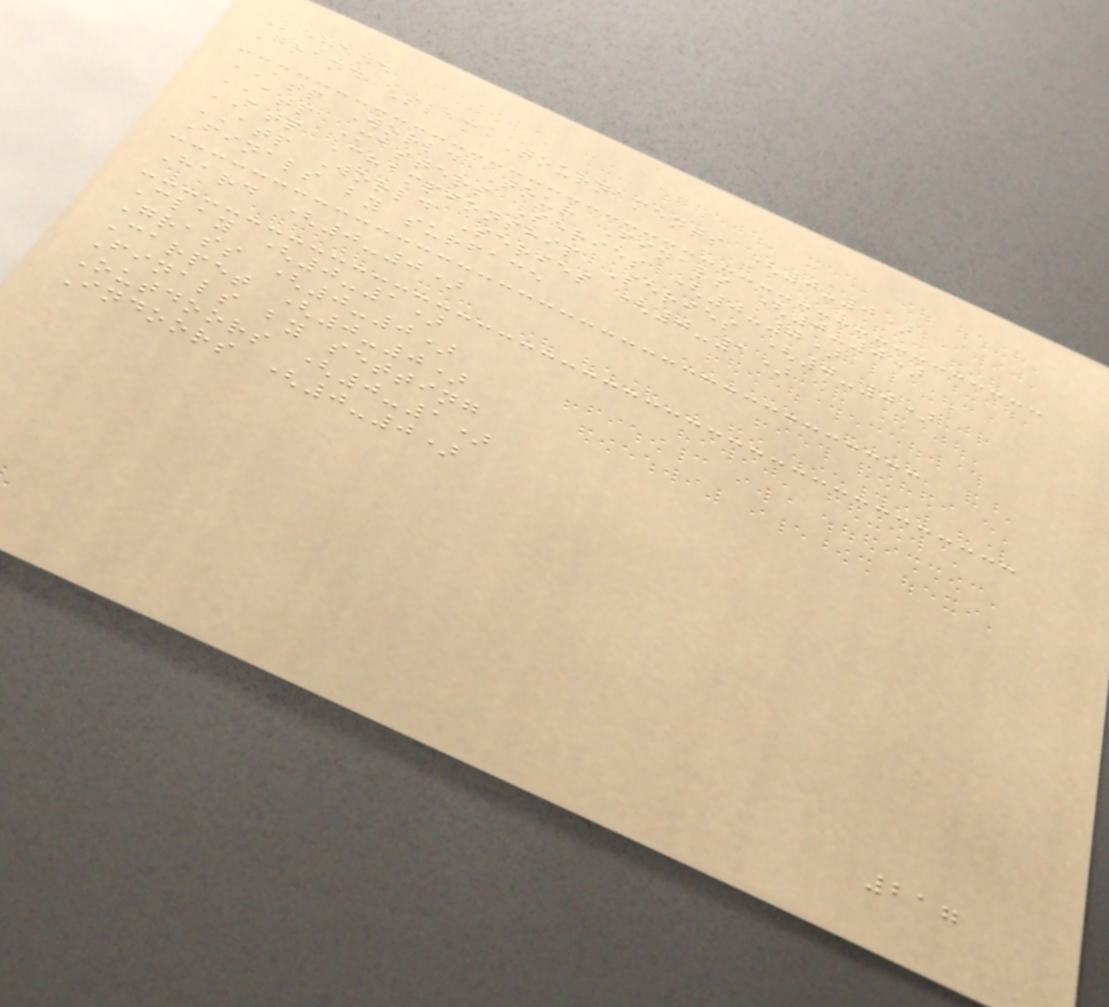Legend
Grand Slam Tournaments (0-0)
ATP World Tour Finals (0-0)
ATP Masters Series (0-0)
ATP Championship Series (0-0)
ATP World Series (0-1)
Finals by surface
Hard (0-0)
Clay (0-1)
Grass (0-0)
Carpet (0-0)
Finals by setting
Outdoors (0-1)
Indoors (0-0)
217
